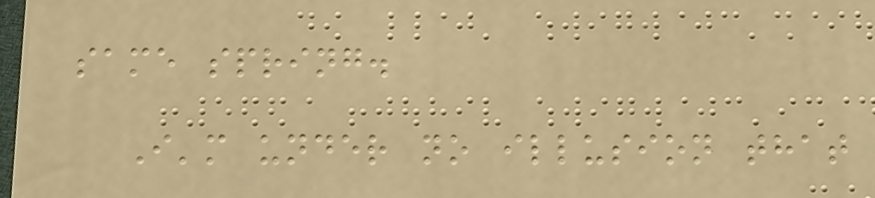same spring.
I'm under no illusion that
